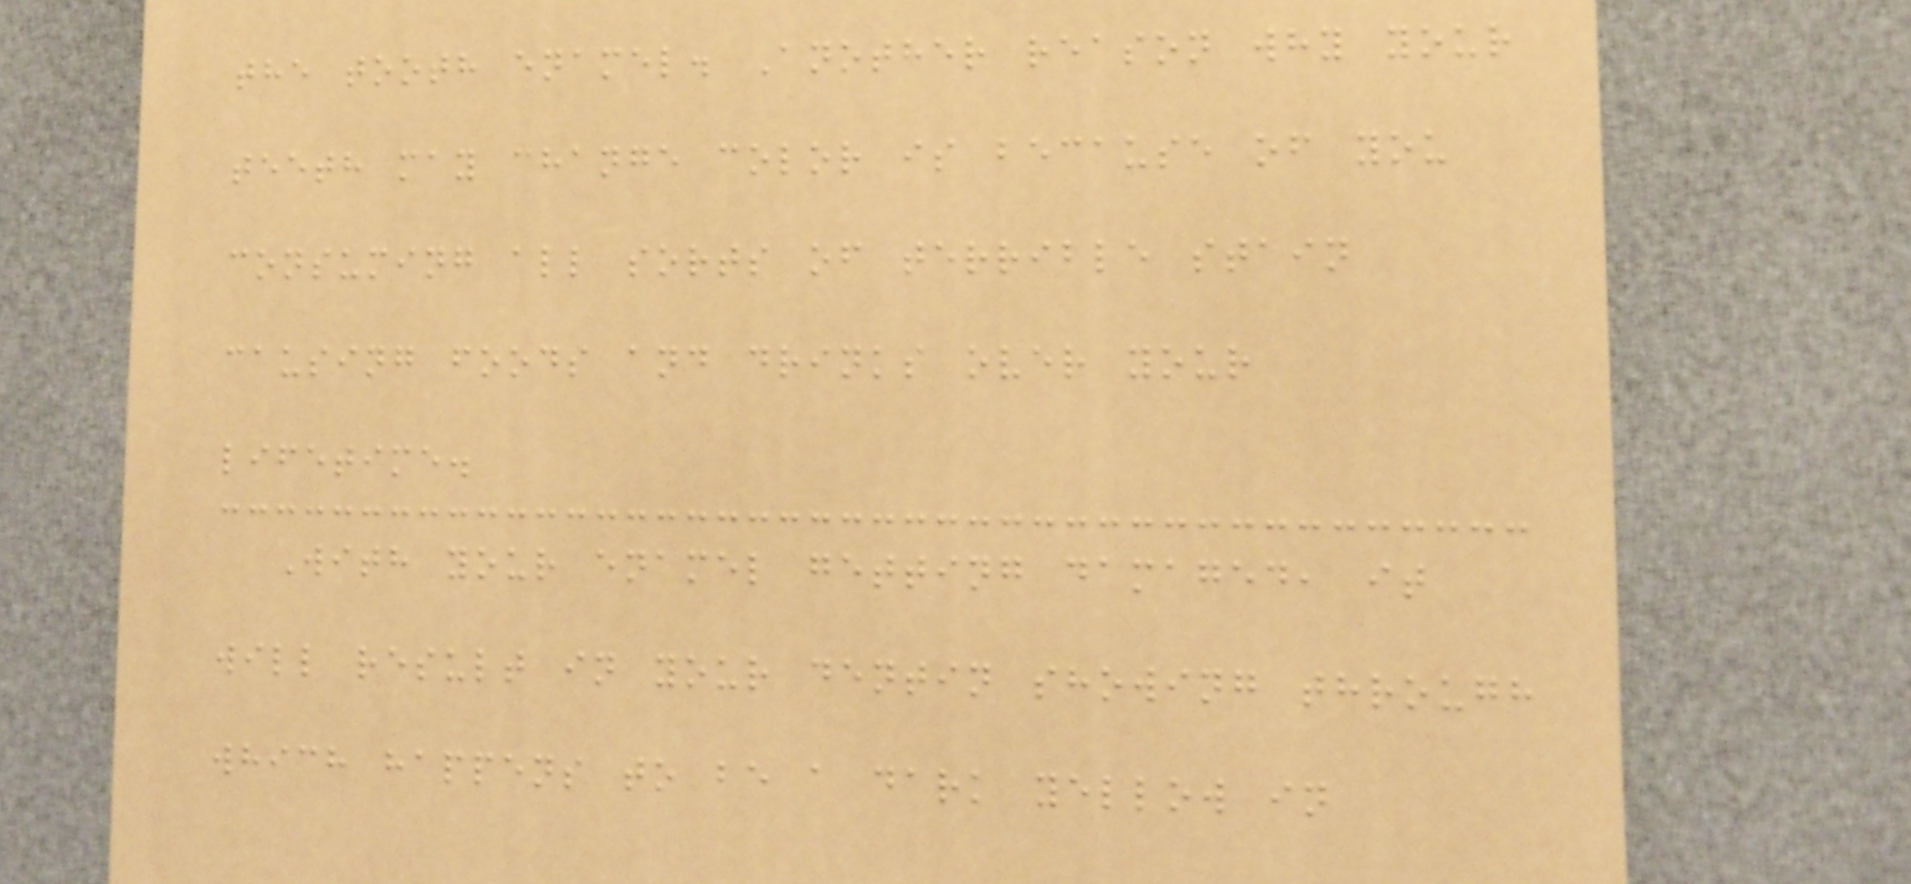the tooth enamel. Another reason why your
teeth may change color is because of you
consuming all sorts of terrible stain
causing foods and drinks over your
lifetime.
With your enamel getting damaged, it
will result in your dentin showing through
which happens to be a dark yellow in
